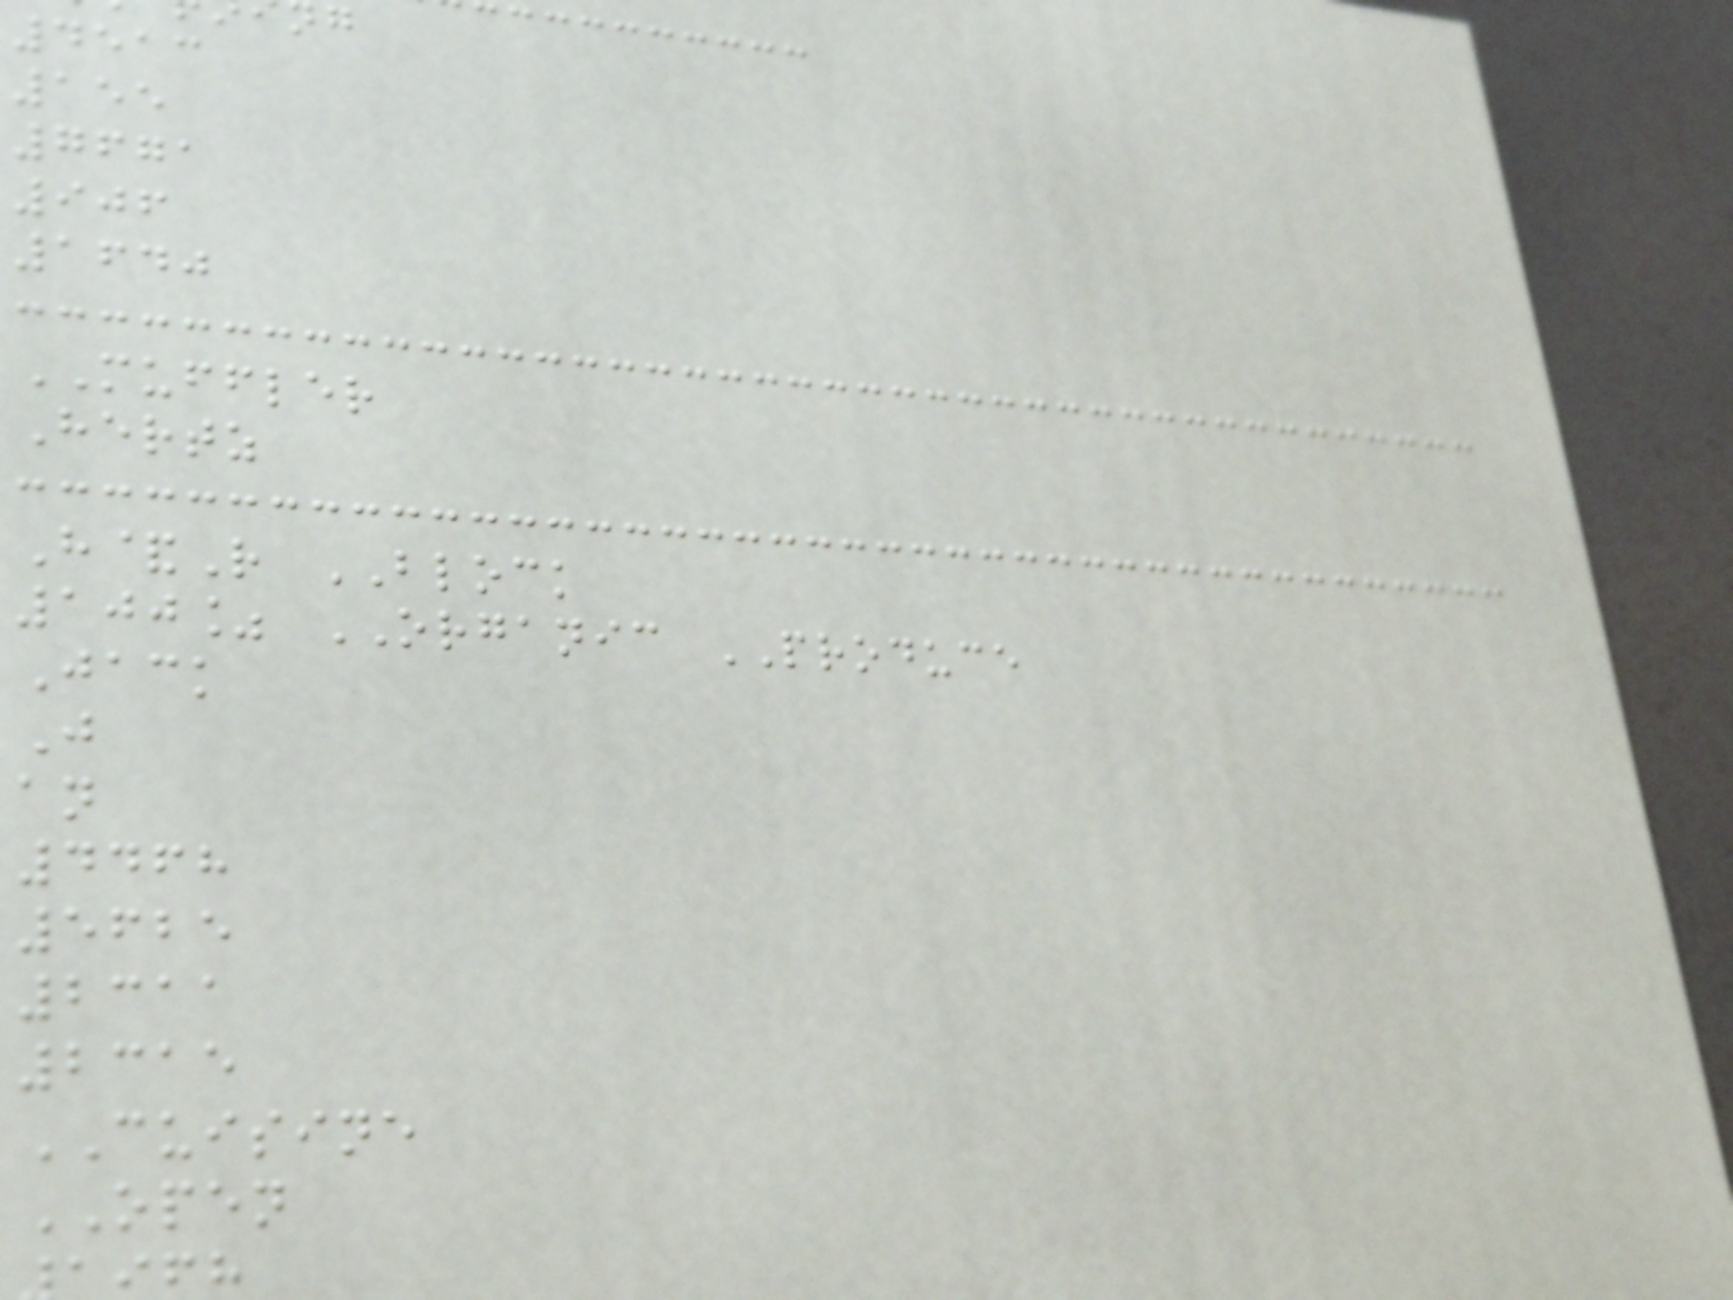4513
155
7671
906
1640
MUFFLER
Hertz
H&R BLOCK
100% ORGANIC PRODUCE
Jack
J
an
4468
5625
2311
2315
CUISINE
OPEN
